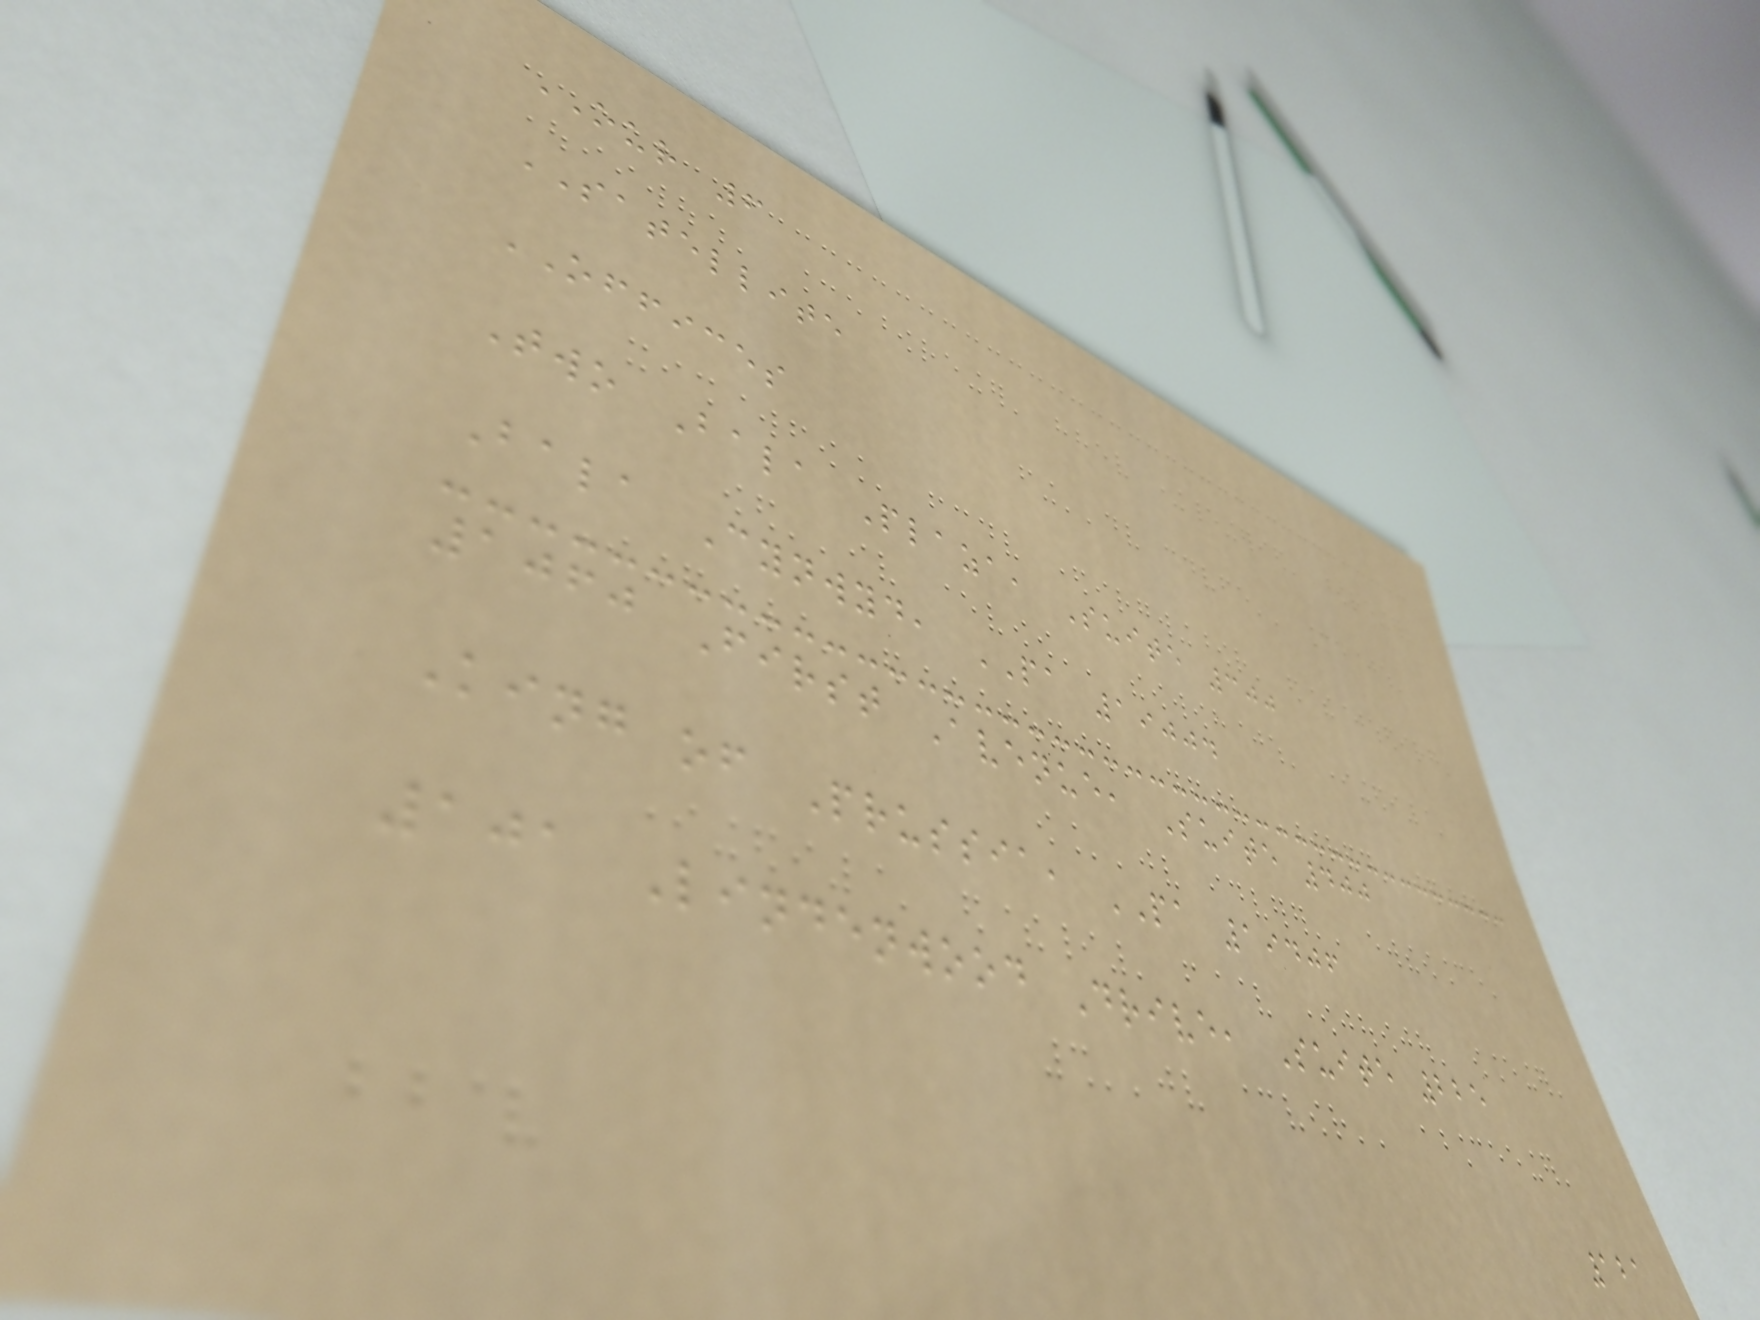OUR 6
SATELLITE
OFFICES
Two Bala Plaza, Suite 300
Bala Cynwyd, PA 19004
1060 First Avenue, Suite 400
King of Prussia, PA 19406
101 Lindenwood Drive, Suite 225
121
